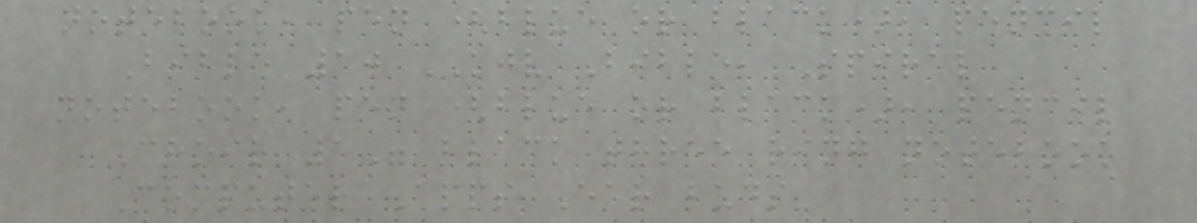notebook, pen (blue or black), pencil
Bible 10 KJV Bible, Spiral
notebook, pen (blue or black), pencil
Choir 1" black three ring notebook
Computer Apps Ear buds
